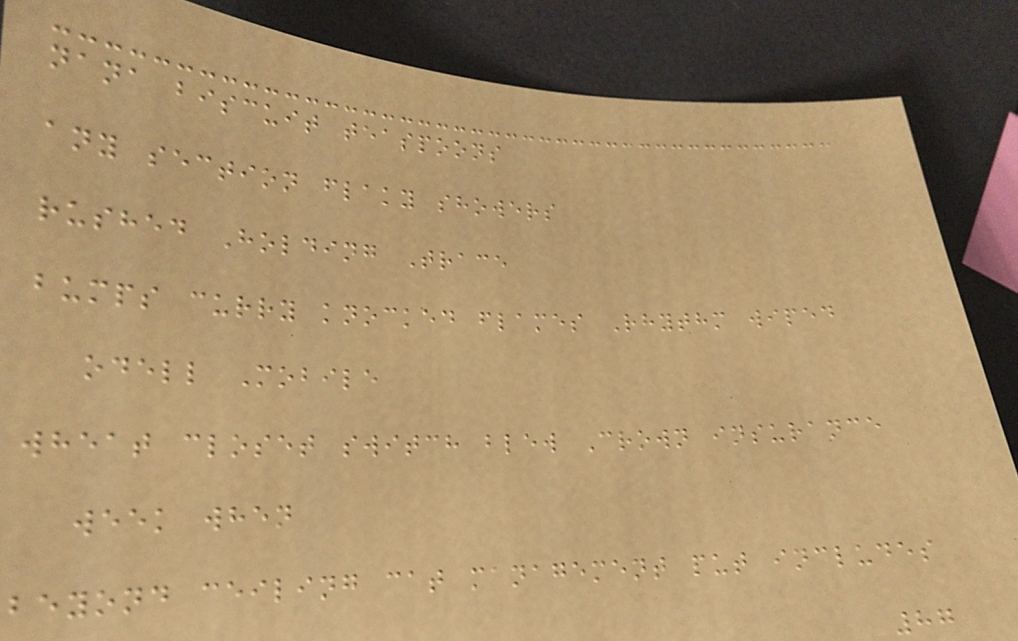nana biscuit teaspoons
any section flaky showers
rushed Holding Trace
bumps curry knocked flames Rhythm wiped
odell Mobile
wheat closet switch blew Crown insurance
week when
beyond ceiling cat management put includes
87
